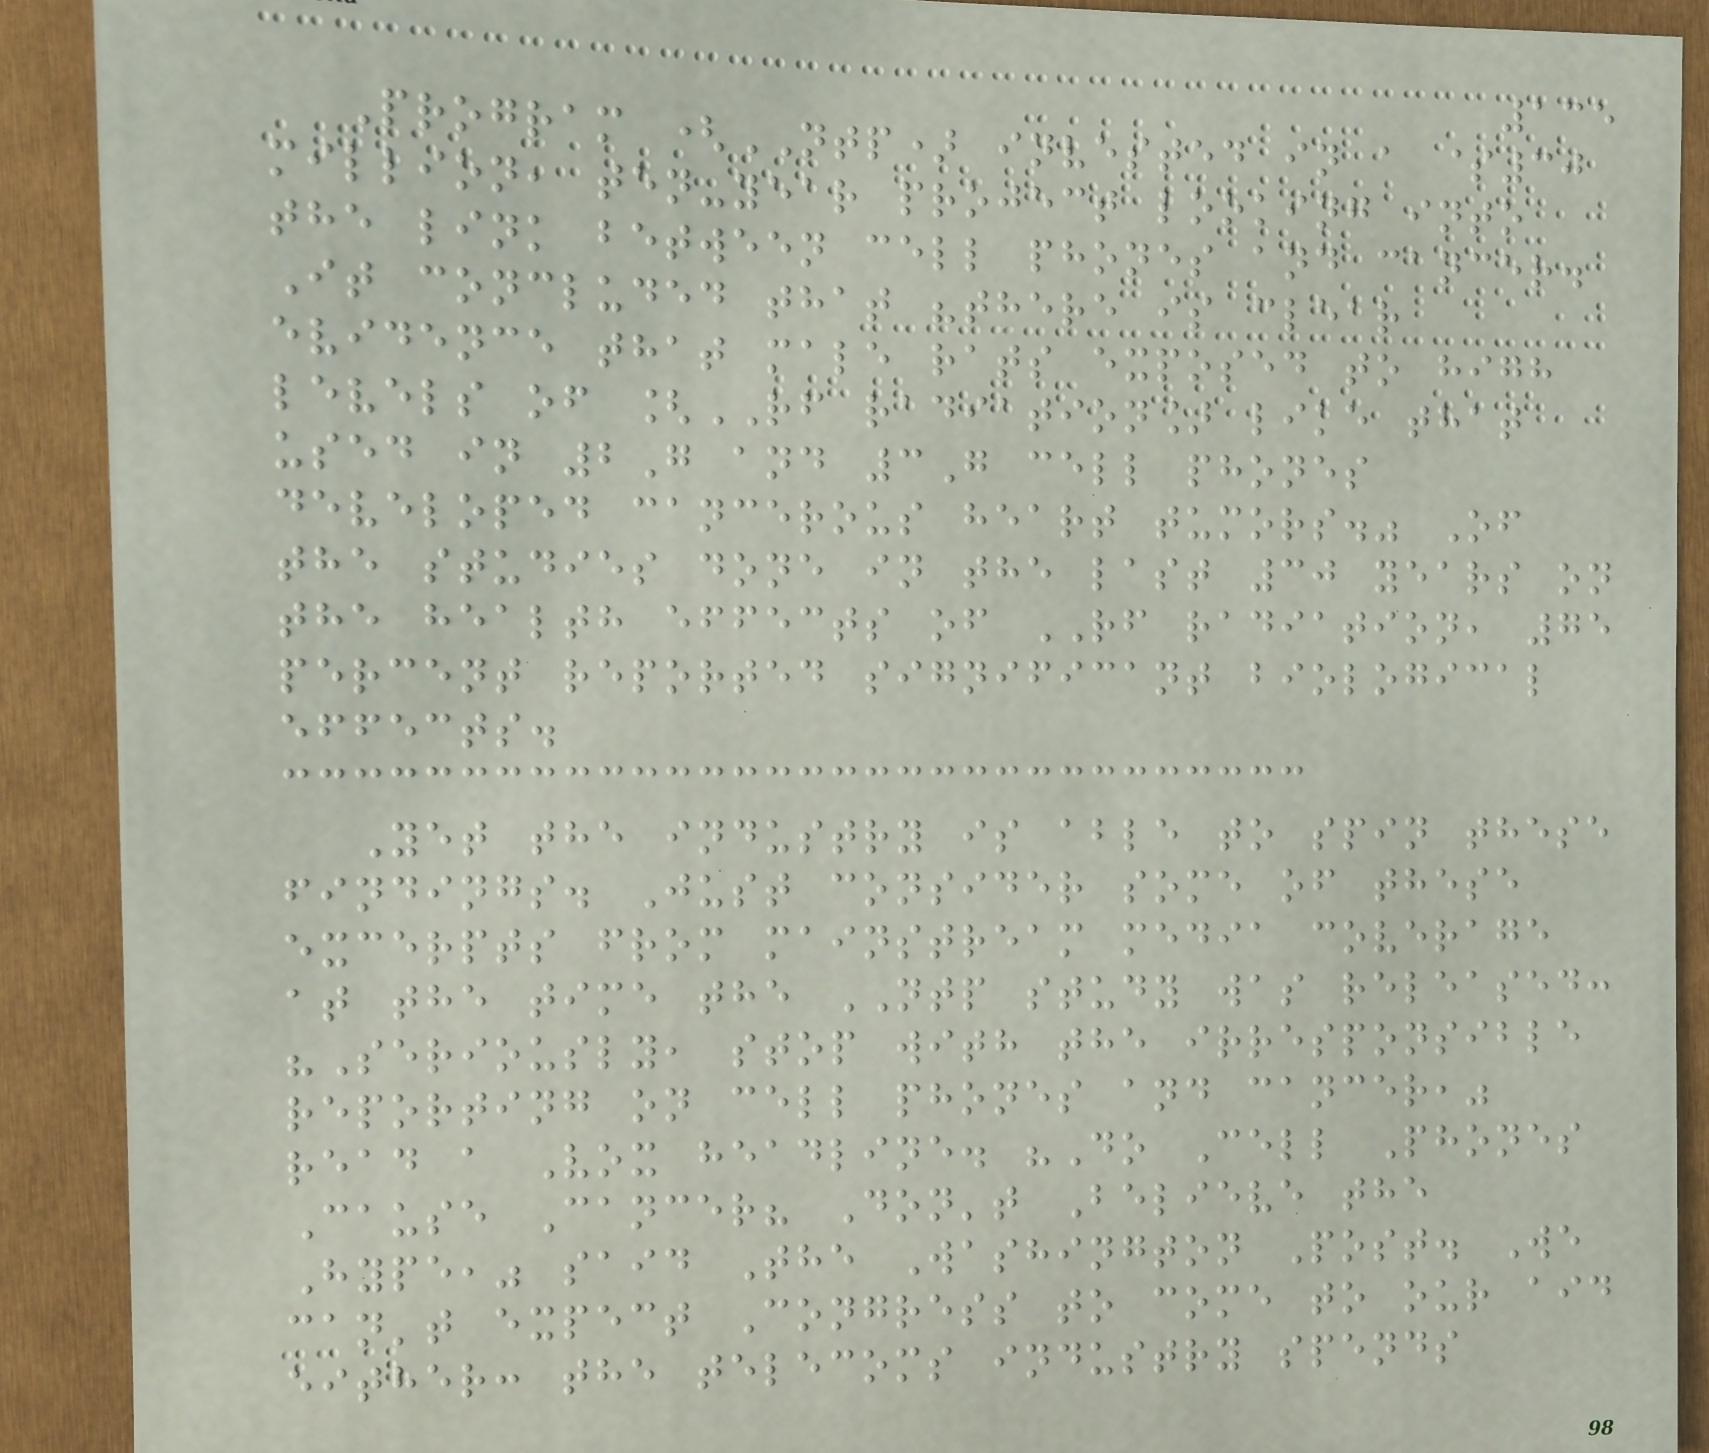135
Program (NTP) invested in a $30
million, ten-year project looking into
the link between cell phones and cancer.
It concluded that "there is clear
evidence that male rats exposed to high
levels of [RF radiation] like that
used in 2G and 3G cell phones
developed cancerous heart tumors." Of
the studies done in the last 30 years on
the health effects of RF radiation, 75
percent reported significant biological
effects.
Yet the industry is able to spin these
findings. Just consider some of these
excerpts from mainstream media coverage
at the time the NTP study was released:
"Seriously, stop with the irresponsible
reporting on cell phones and cancer,"
read a Vox headline. "Do Cell Phones
Cause Cancer? Don't Believe the
Hype," said The Washington Post. We
can't expect Congress to come to our aid
either: the telecoms industry spends
